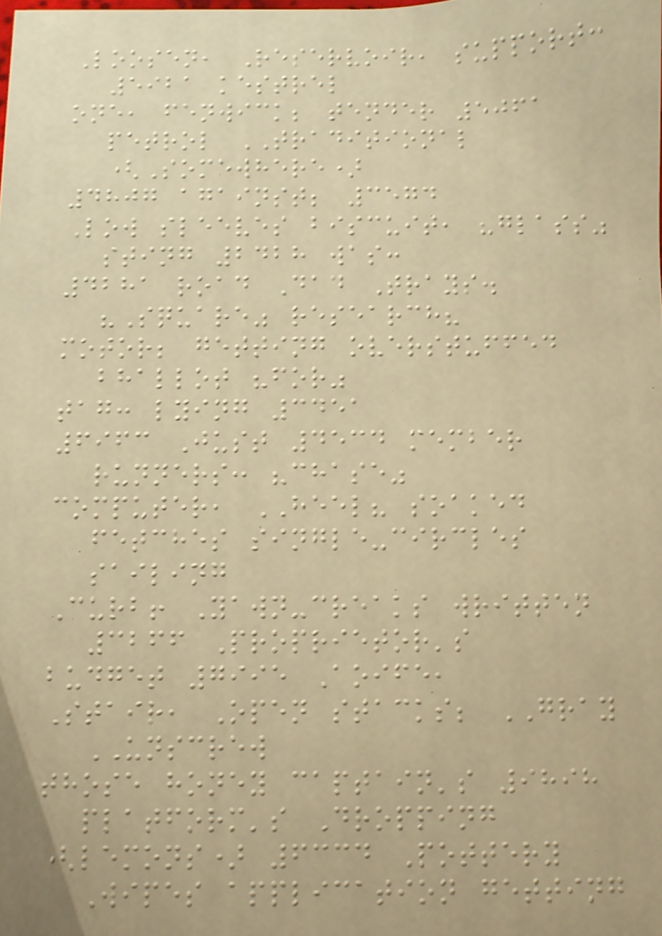Loosen, Reservoir, support:
5921 kestrel
one, fenwick; tender 5061
petrol TRADITIONAL
(Somewhere)
4807 against; 3574
Low sleeves biscuit, "glass"
sting 2428 was:
4281 road Dad Trays.
"Square" research?
motor; getting overstuffed
bhallot "for"
tag: lying 3451
6963 Just 4534 member
runners: "chase"
computer, HEEL? soaked
fetches single-circles
sailing
Curb! Yawn-creaks written
3266 Proprietor's
budget 7995 Aoife,
Stair, Open stacks; GRAY
UNSCREW
those honey captain's 9898
platform's Dropping
(lemons) 6334 Pottery
Wipes application getting
